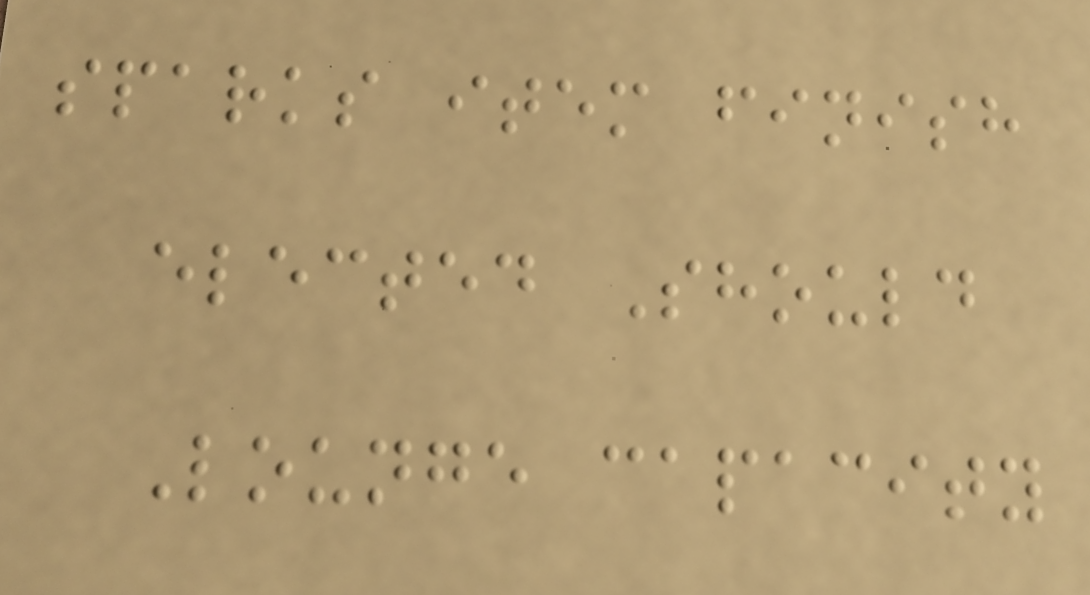sparks item finish
elected Should
Lounge capacity
